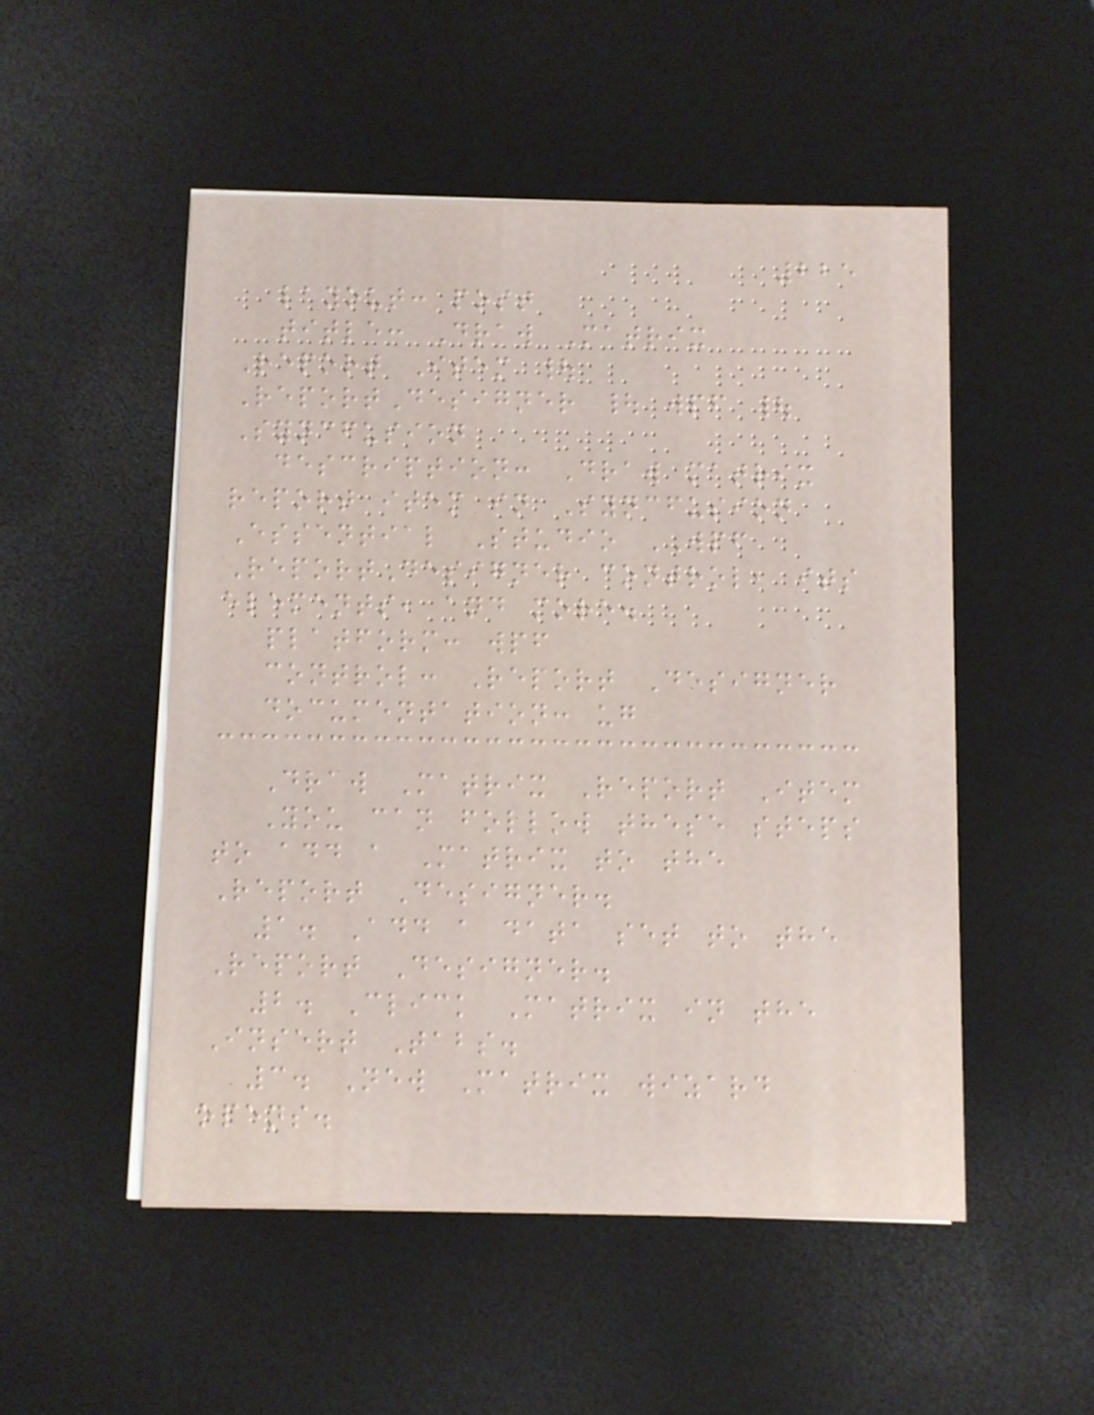225
layout: post
title: Draw Matrix
Report Item |
ReportDesigner | wpf |
Syncfusion
description: Draw matrix
report item in Syncfusion
Essential Studio WPF
ReportDesigner control, its
elements, and more.
platform: wpf
control: Report Designer
documentation: ug
Draw Matrix Report Item
You can follow these steps
to add a Matrix to the
Report Designer.
1. Add a data set to the
Report Designer.
2. Click Matrix in the
Insert Tabs.
3. New Matrix wizard
opens.
